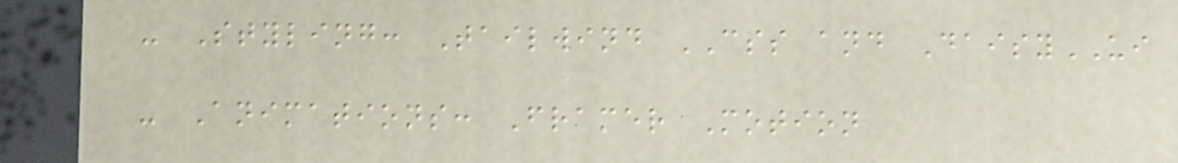- Styling: Tailwind CSS and DaisyUI
- Animations: Framer Motion
